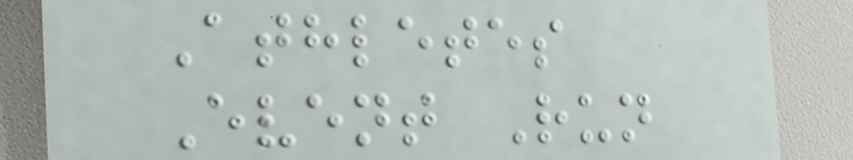Athletes
Event Run
